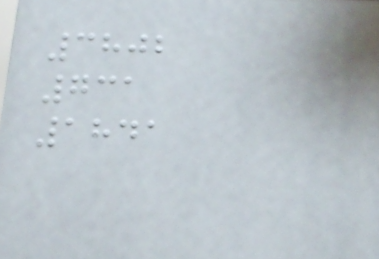3802
731
1841
